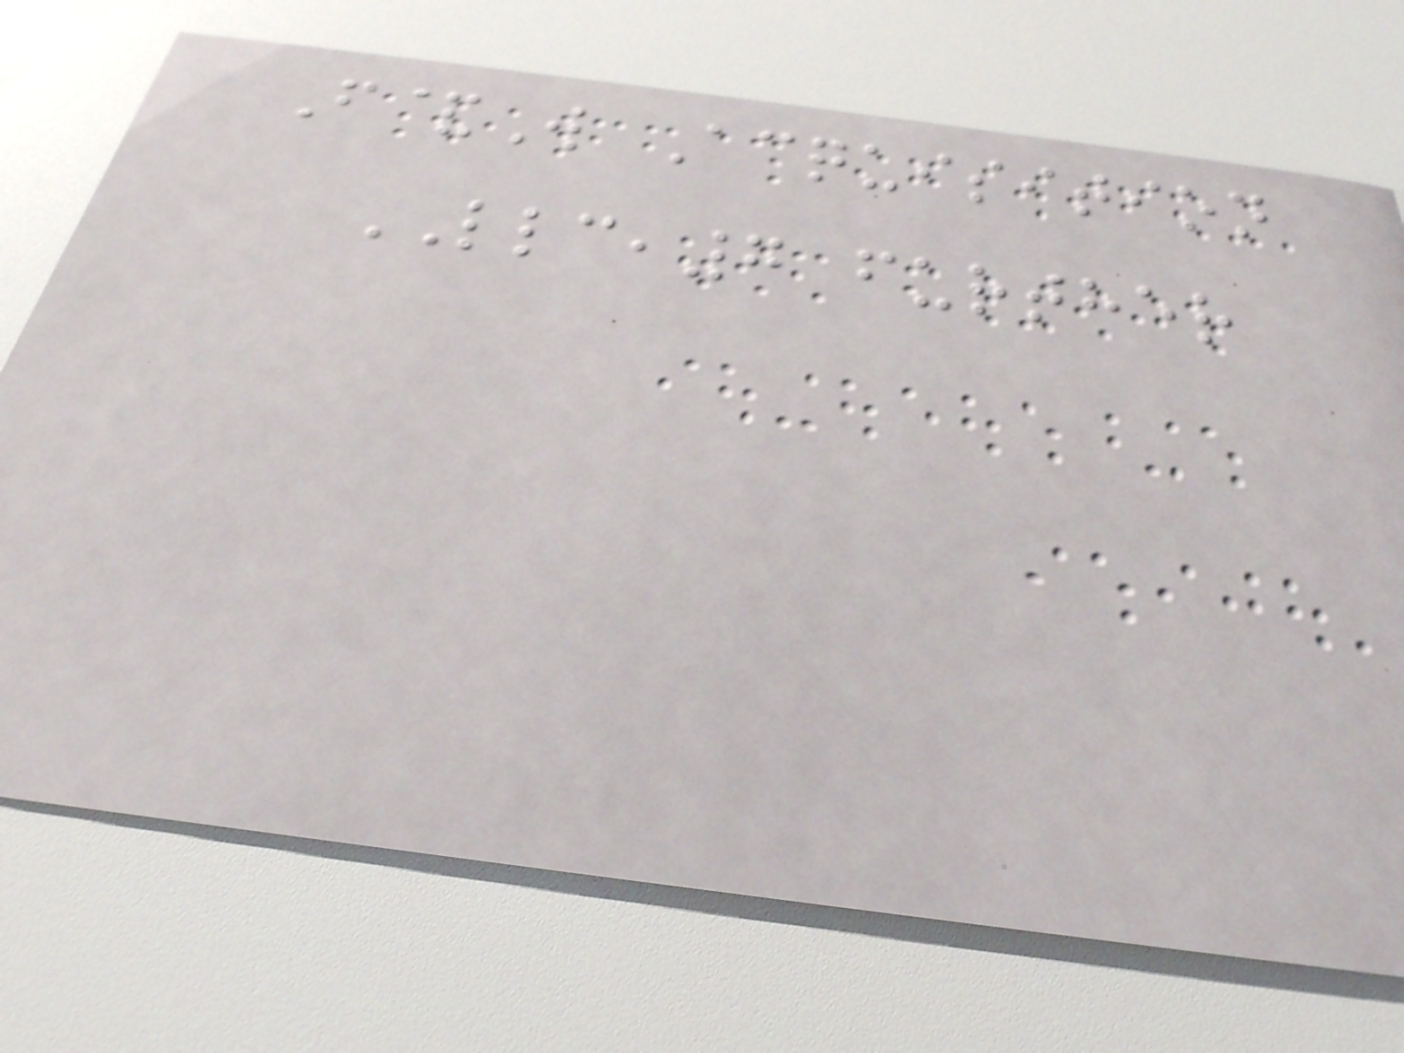F&W Acquisition
LLC,7 further
